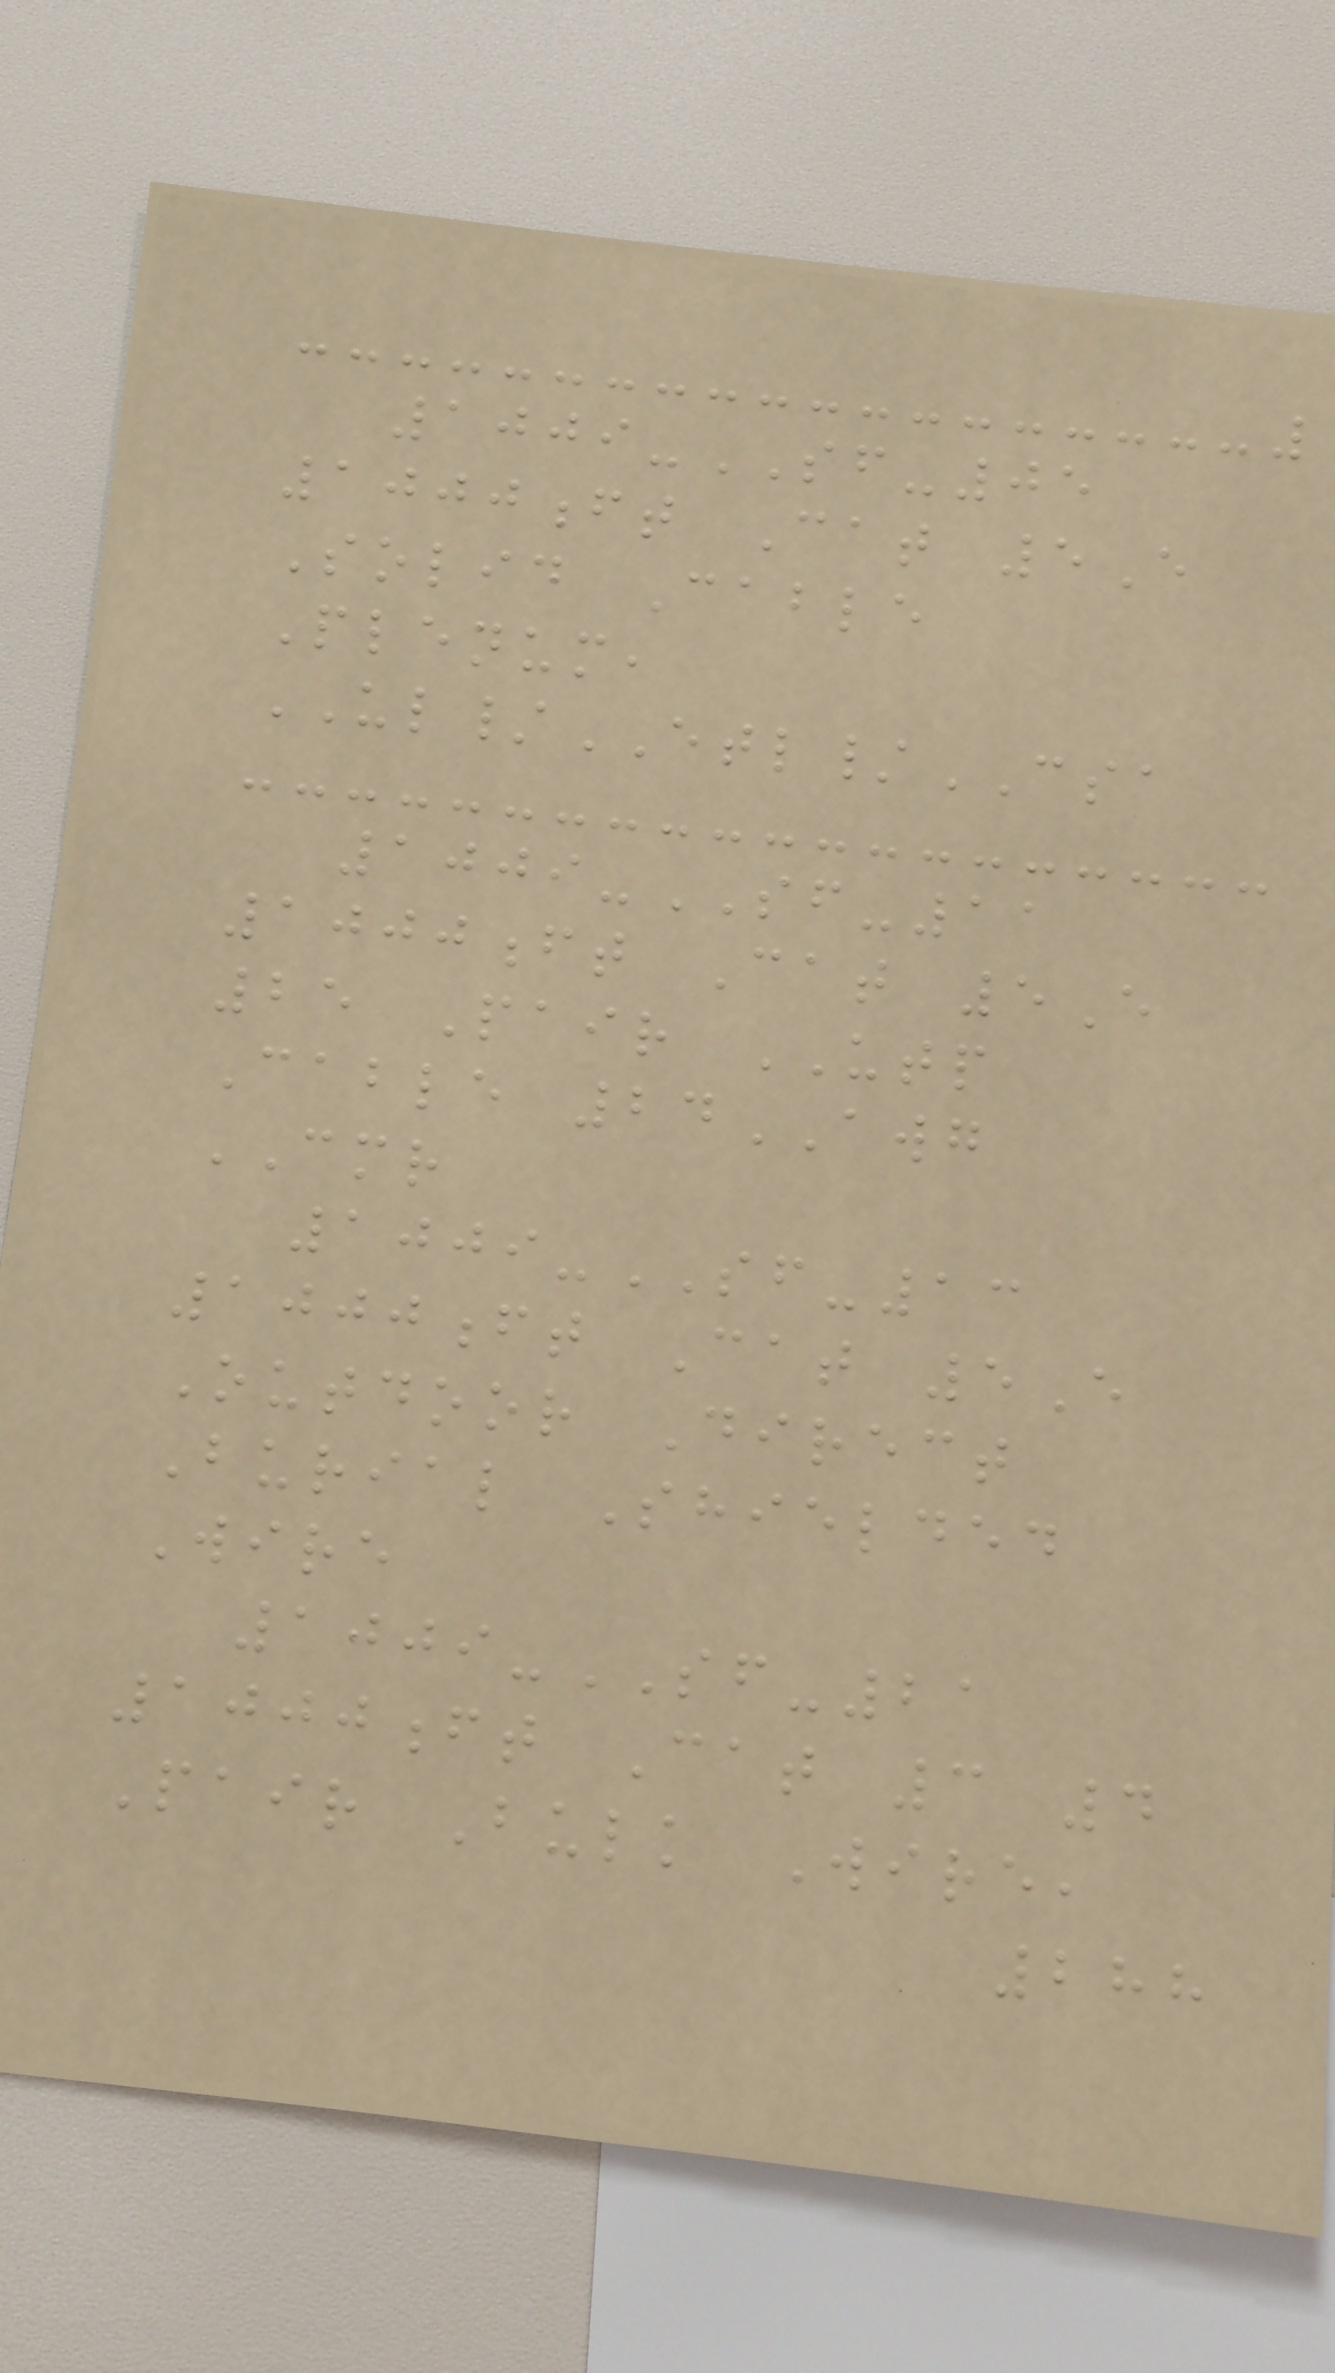1009-SF-05
1000ft Cat 5E
Solid Cable
Plenum,
UL/ETL/CSA
1009-SF-11
1000ft Cat 5E
25 Pair UTP
Cable 24AWG
CMR
1009-SF-13
1000ft Cat 5E
Outdoor Direct
Burial Shielded
Wire
1009-SF-21
1000ft Cat 3 4
Pair Bulk Wire,
288
